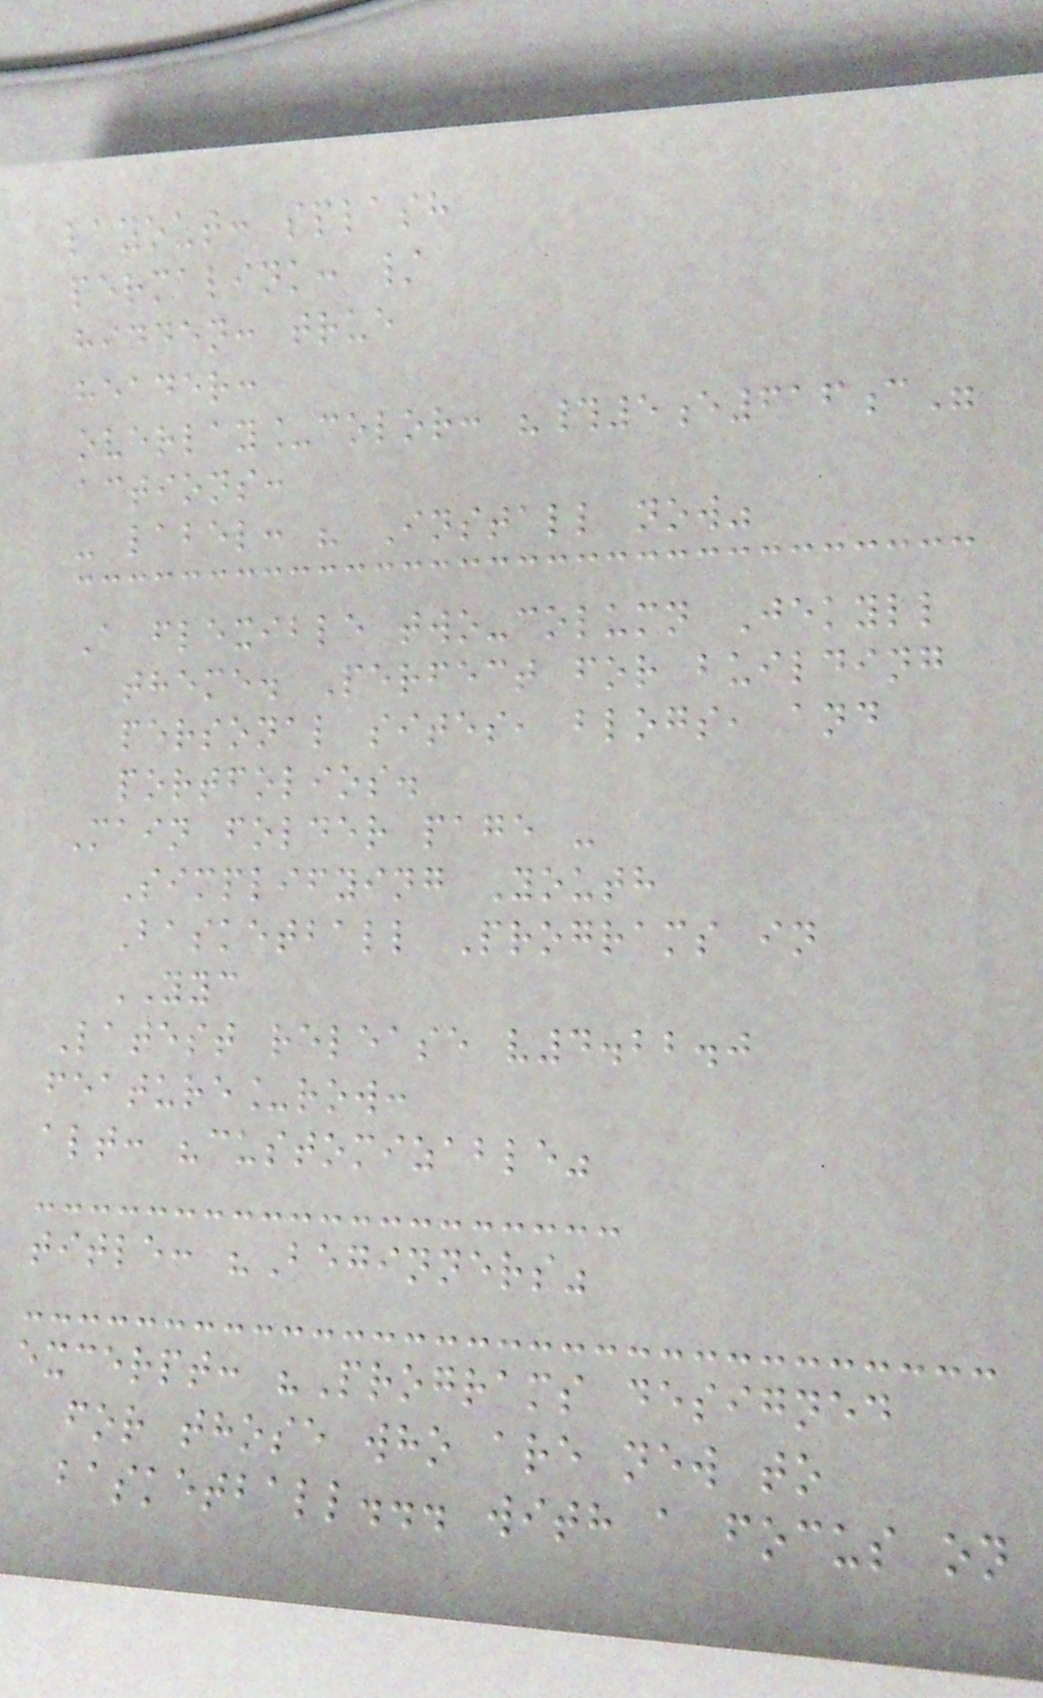layout: splash
permalink: /
hidden: true
header:
overlay_color: "#5e616c"
actions:
- label: " Install now"
A flexible two-column Jekyll
theme. Perfect for building
personal sites, blogs, and
portfolios.
Main folder page -
Simplifying Youth
Basketball Programs in
YYC
Latest release v4.22.0
feature_row:
alt: "customizable"
title: "Beginners"
excerpt: "Programs designed
for those who are new to
basketball... with a focus on
